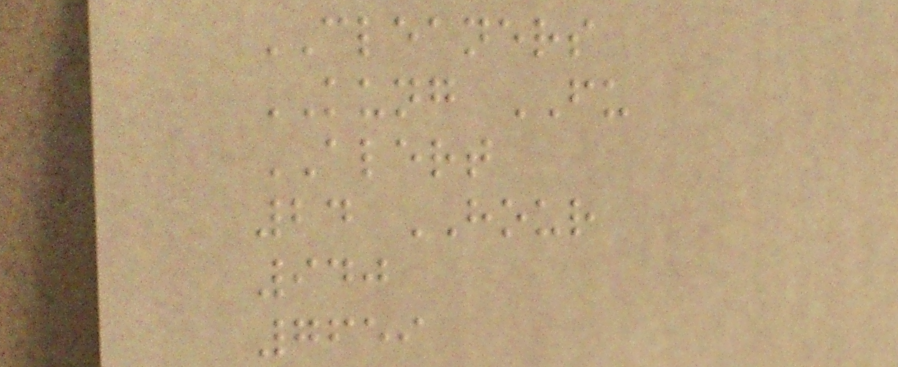CLEANERS
KUNG FU
ALERT
24 HOUR
940
7659
